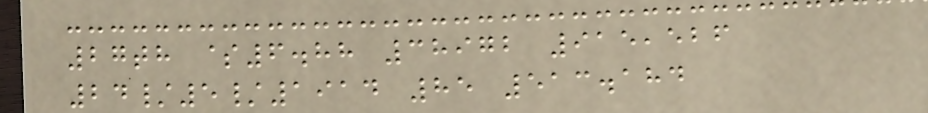27th $6.88 38972 915,526
24/5/1914 85 513.184
